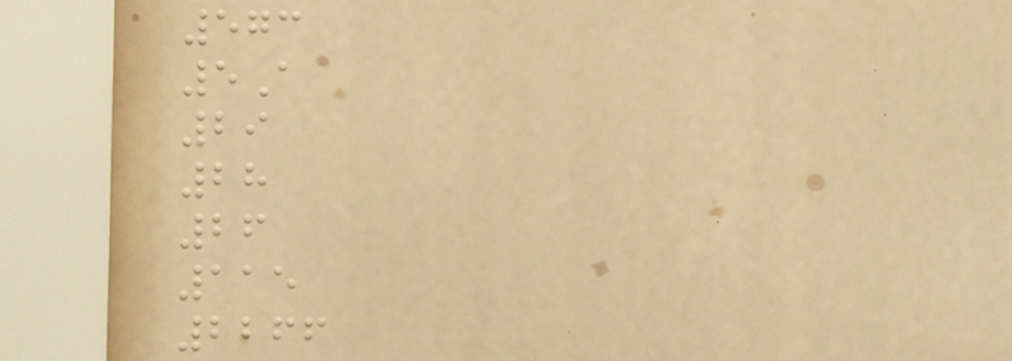573
5A
29
28
26
115
2266
